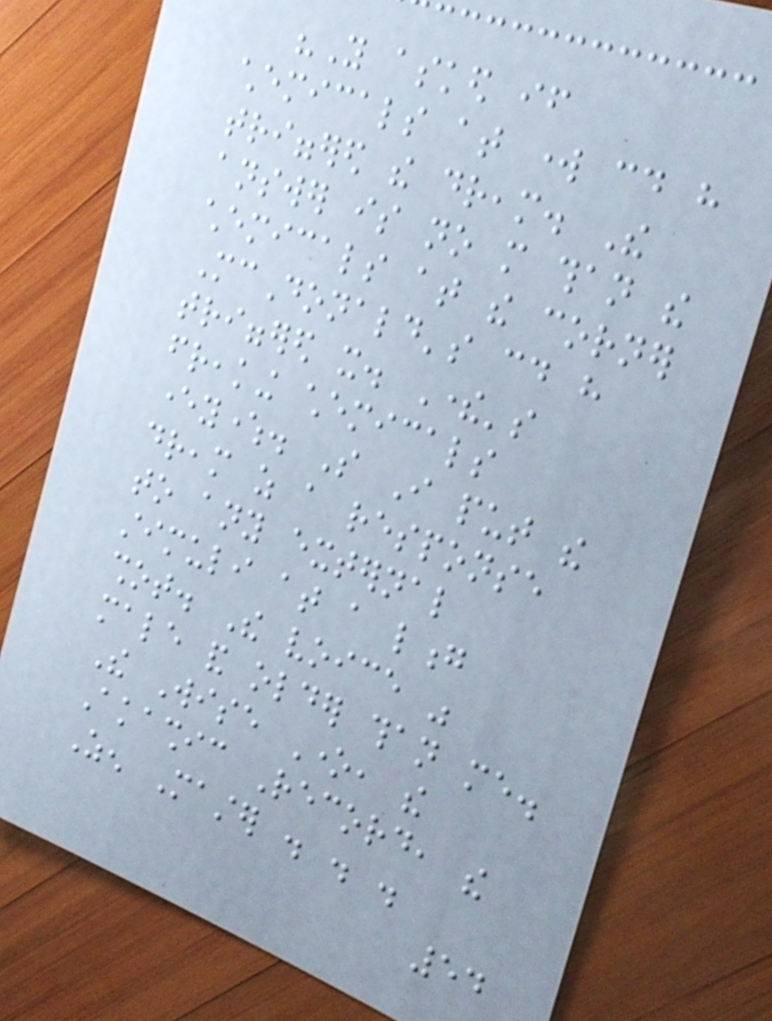"You asked if
chemicals at work could have
triggered the dream. The
answer is no more than the
chemicals at the corner
McDonald's could have
triggered it. There's
freaking chemicals
everywhere. So I put the
dream as a response
to any external
stimuli at a long
shot. The voice was
male and older than me.
The Wise One, the
Akashic Record, the
Zen Master . . .
54
